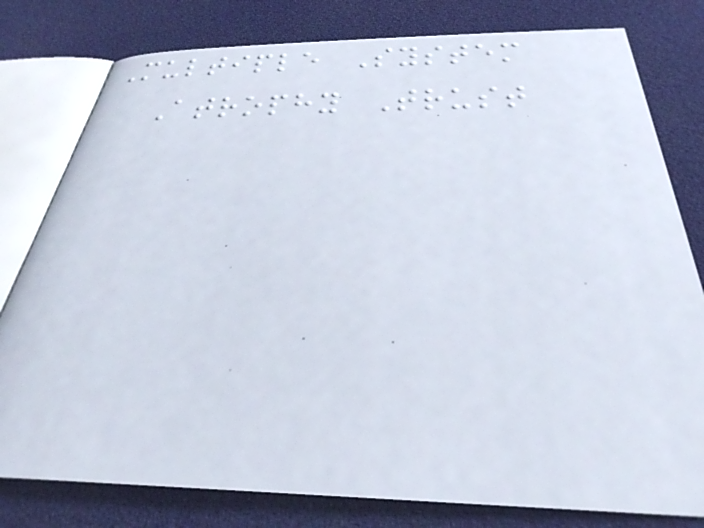Multiple System
Atrophy Trust
